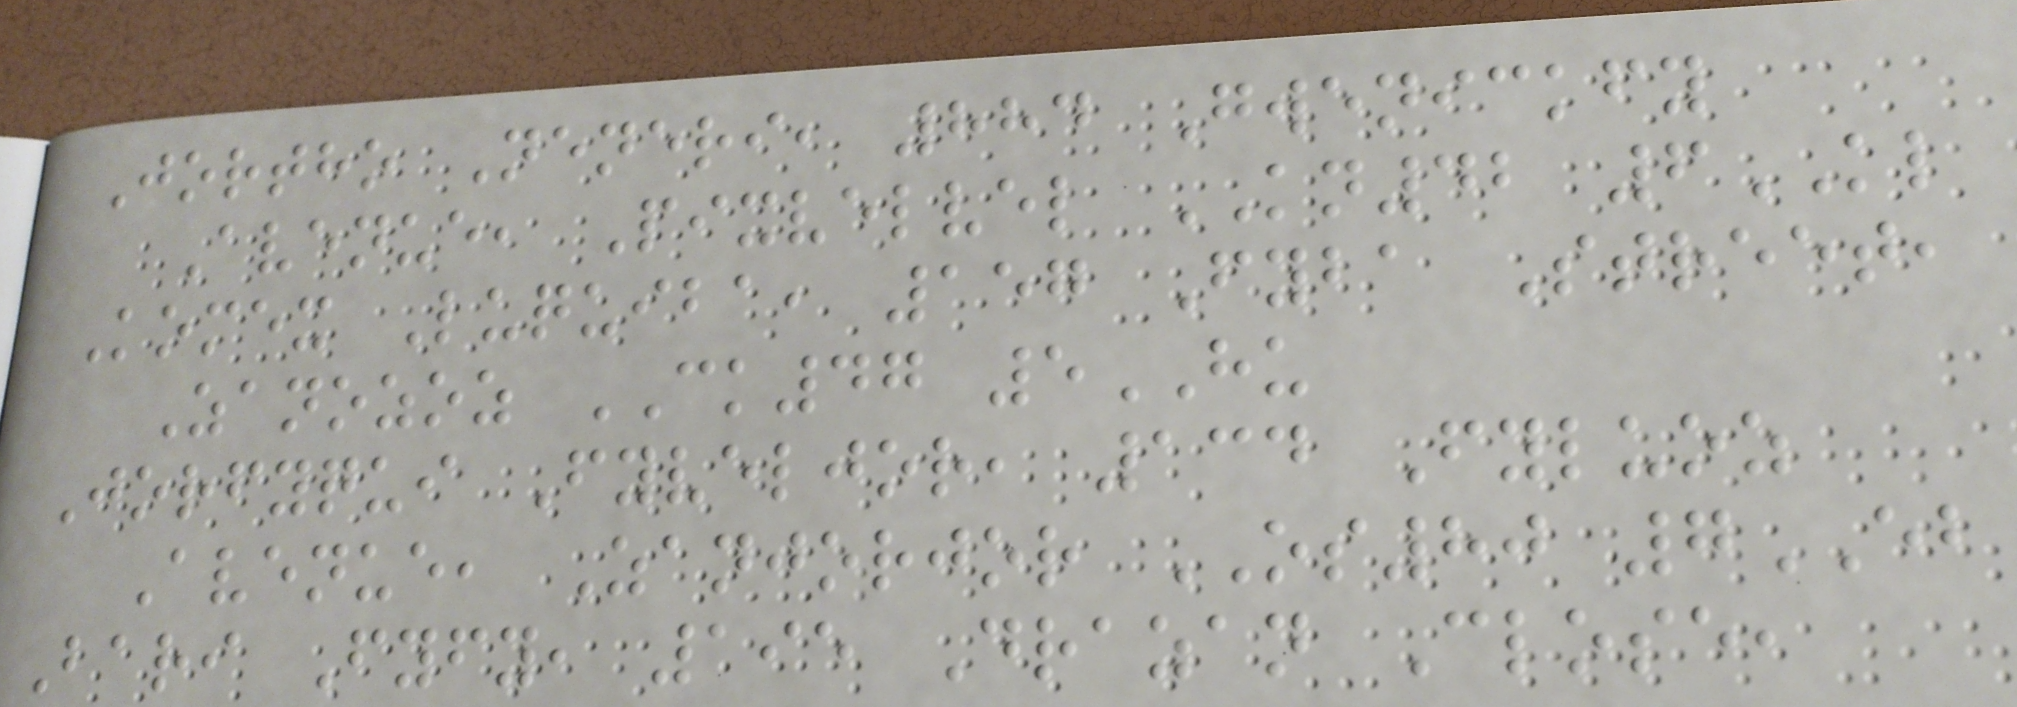Jortho Neneri, 884 Gwenickfy
Avenue, Pixvelvel KN42 6KL
Komex Luquiba, 157 Fyba Street,
Zanozoz CK47 5HU
Jorfyqui Fyveljor, 134 Fyluoz
Avenue, Zanjorjor OS80 7EB
Bari Fyfy, 195 Drazan Close,
